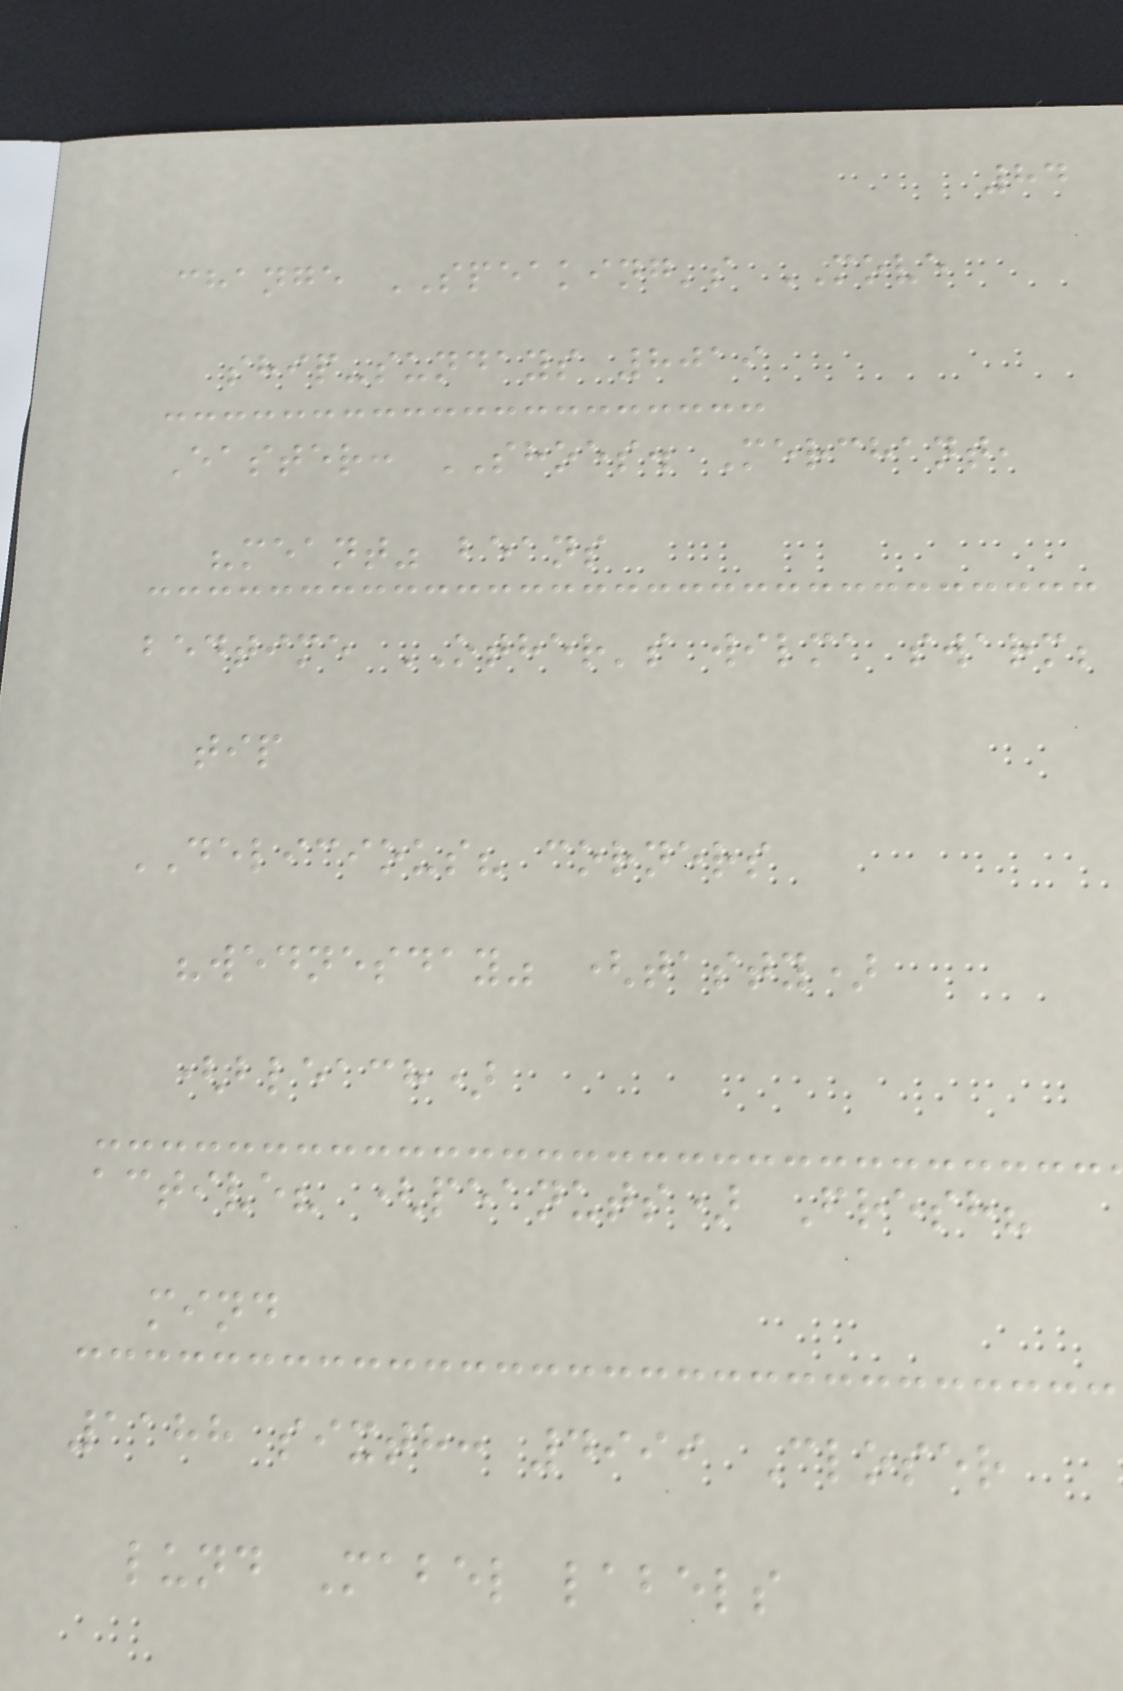84
change SPEAKING's MOVE
ship-sundays 8019
Easter: SHOES. Merchant,
"meant" beans
bedtime OTHER's wilma swarm;
tip
DELICIOUS? corners
"wednesday" (tasty)
(bleach)
active? (peanuts) Fresh?
mind
1188 sixth: 4999 Closer
lund Mabel labels
